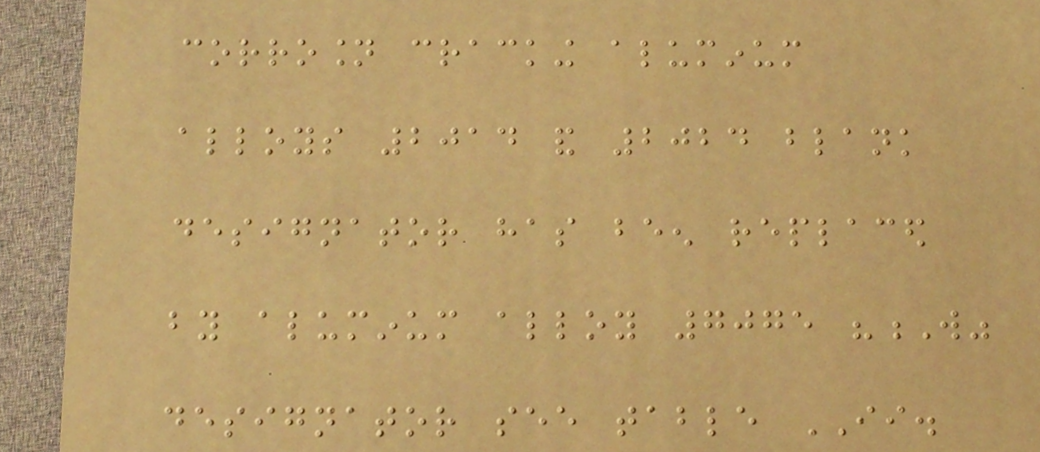corrosion cracking aluminum
alloys 2014 and 2024 blank
designator has been replaced
by aluminum alloy 7075 "W"
designator see table II.
